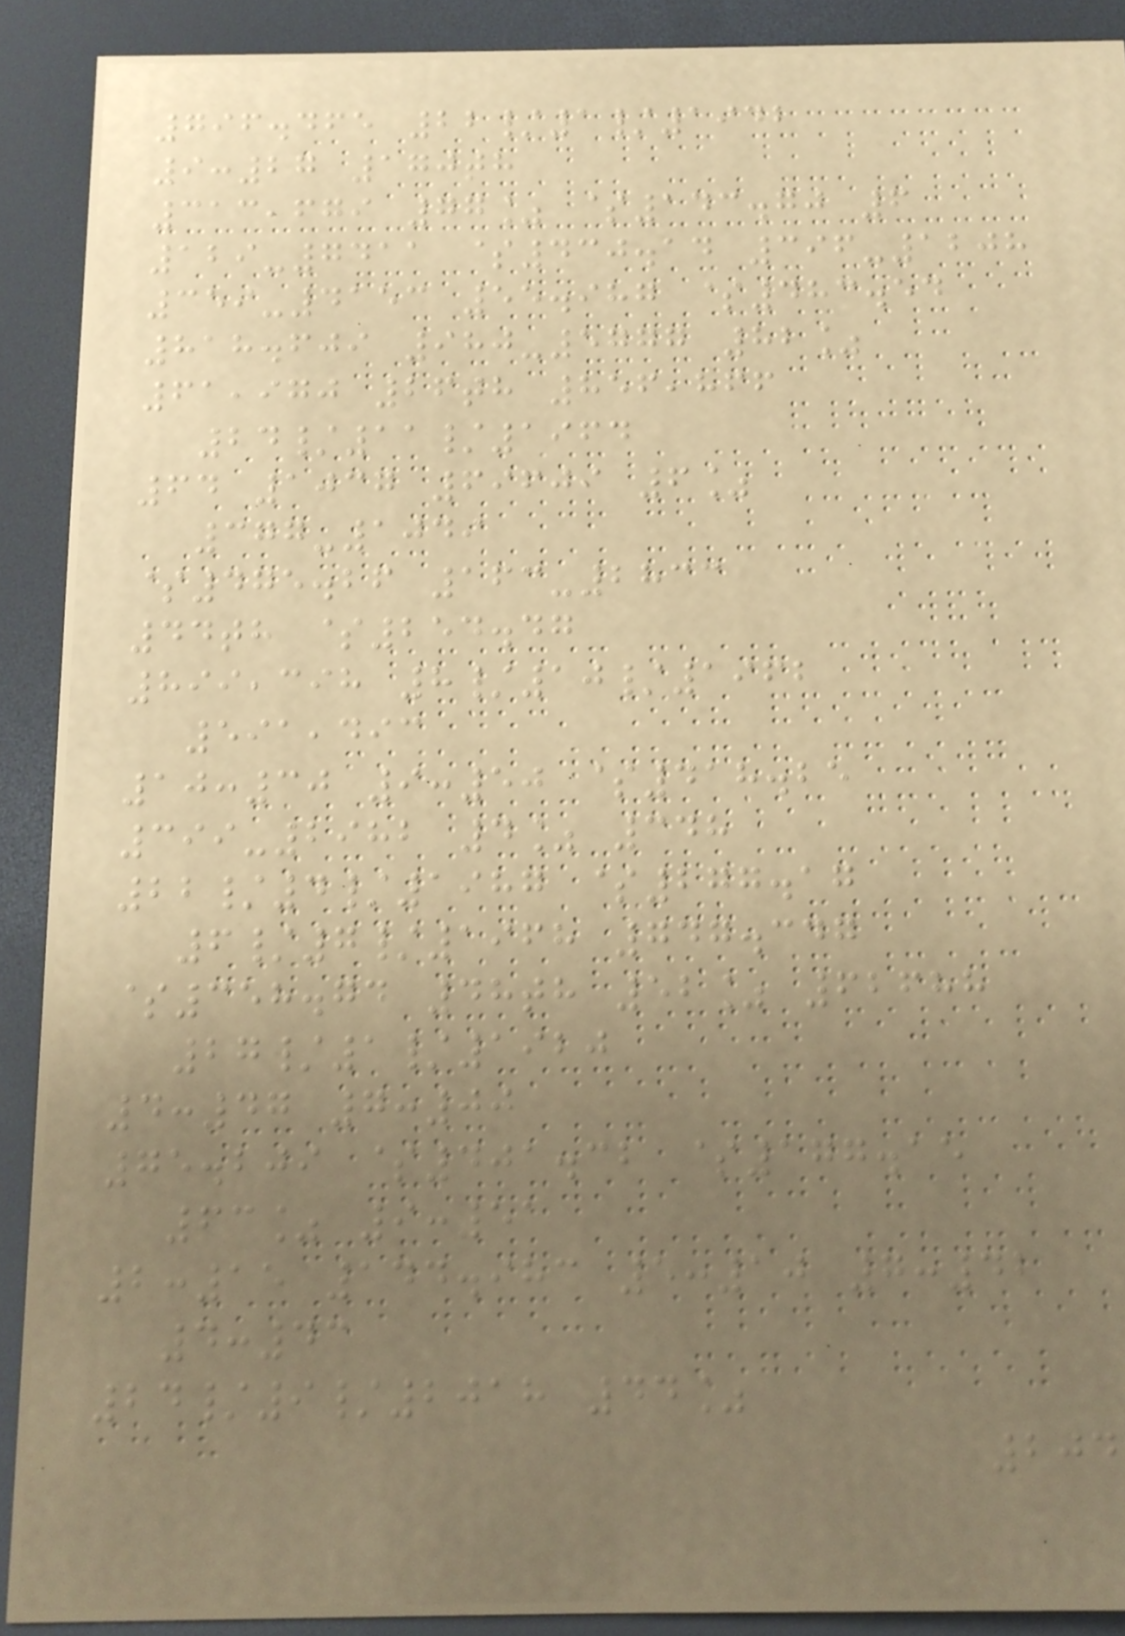796.465 22/1/1942
9:27 170th
313,679 77% $143.70 6
129-7411 $430.14 396-1208
359-4153 55.987 $483.54
818.609 980-5777 82%
61,970 26th 856,866
24/11/1964
64 1037 69609 6%
377-1049
$475.26 163-2833
44th $254.47
899,398 8/10/1962
591,493
10:30 9:50 $418.25
399-2982 4% 348
22/4/1987 $277.17
6/7/1968 747.347
$358.74 48th 52% 62688
27/1/1920
4:47 7:00
75.209 $401.32 $177.15
63% 9:51
2:15 144.983 5:10 7:42
4:43
24/9/2018 44%
204
